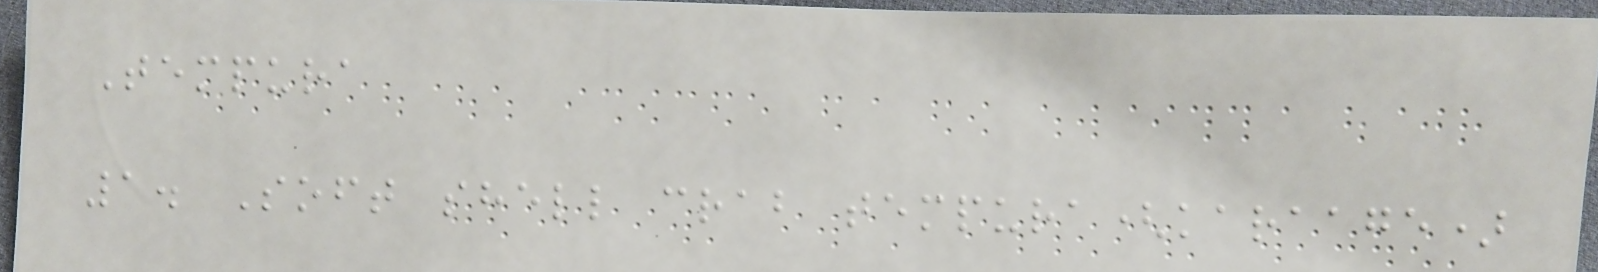Tempura
1. Soft shell crab tempura(karaage)
